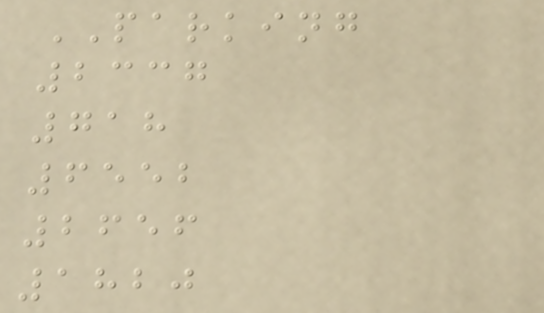PARKING
2337
718
6552
2656
1820
